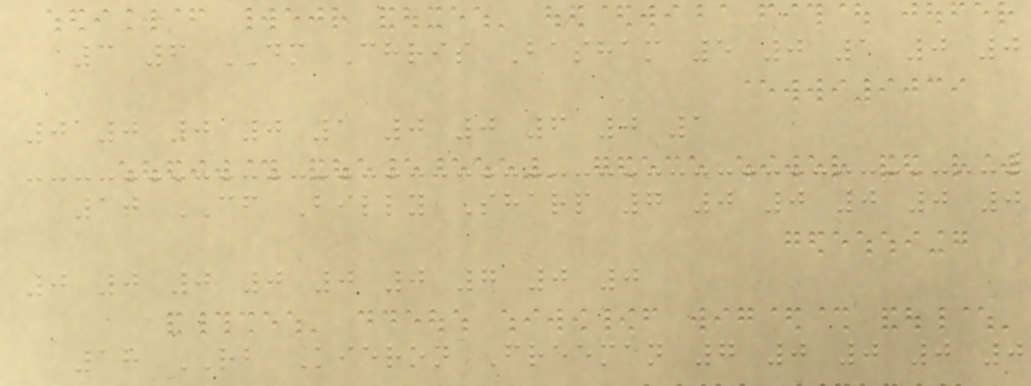3 6 DM Chris Basham 5 0 1 0 0
0 0 0 0 1 0 0 6 0 1
10 CF Billy Sharp 7 0 0 0 0 0
0 0 0 0 0 0 7 0 0
18 RB Kieron Freeman 7 0 0 0 0
